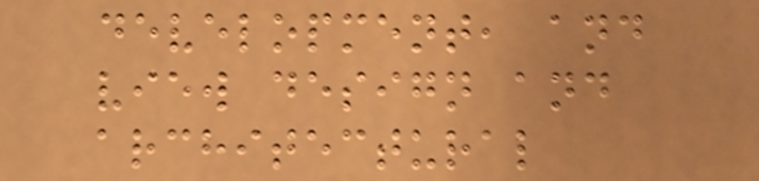development, and
view design and
architectural
